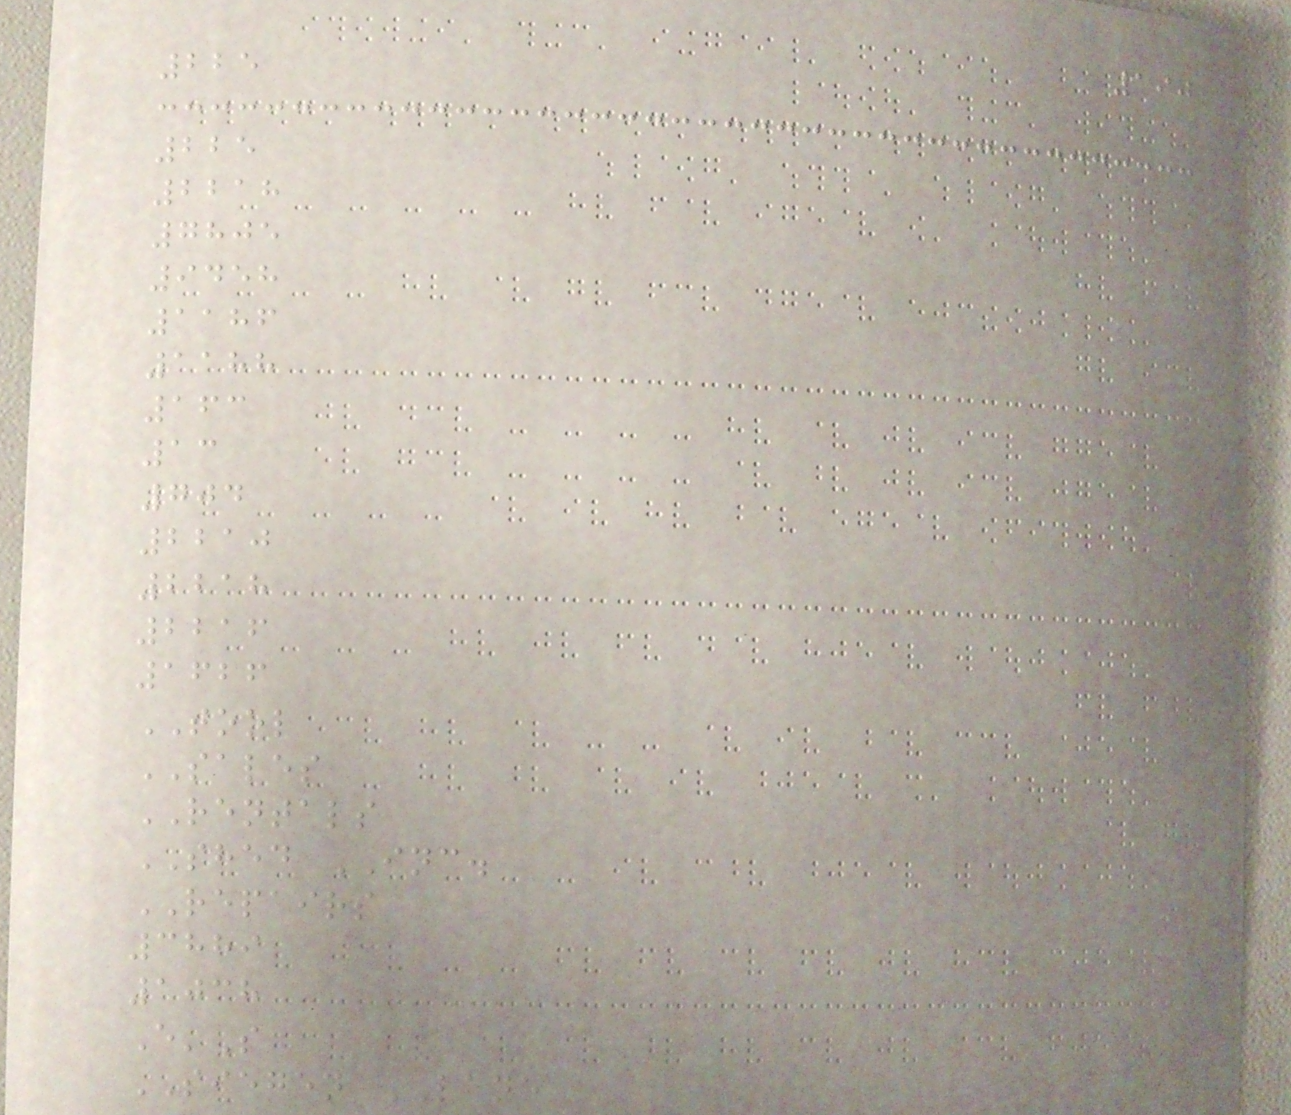190
225
225
2218
7805
9458
1186
1188
163
13
704
2210
2218
2216
1626
TOOL
SALES
RENTALS
SHED INC.
REPAIRS
3889
1038
E'S
SIEGEN LANE
